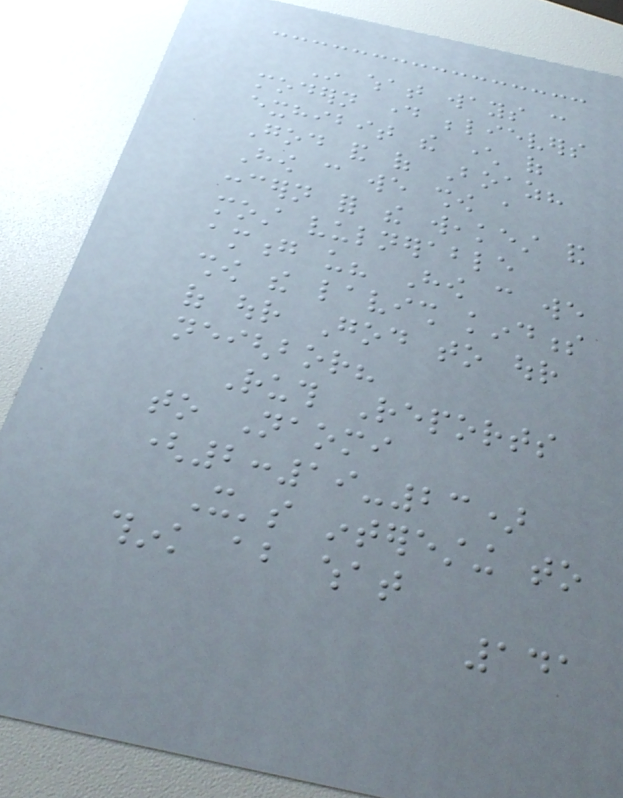In what ways can
modern day believers
exhibit the character of
God and of Boaz?
How can we show a
concern for the weakest and
most vulnerable
among us? How can we
show the lavish kindness
of our God to our
neighbor?
Ruth Reports
to Naomi
(2:19-23)
It's interesting to
think about what
141
